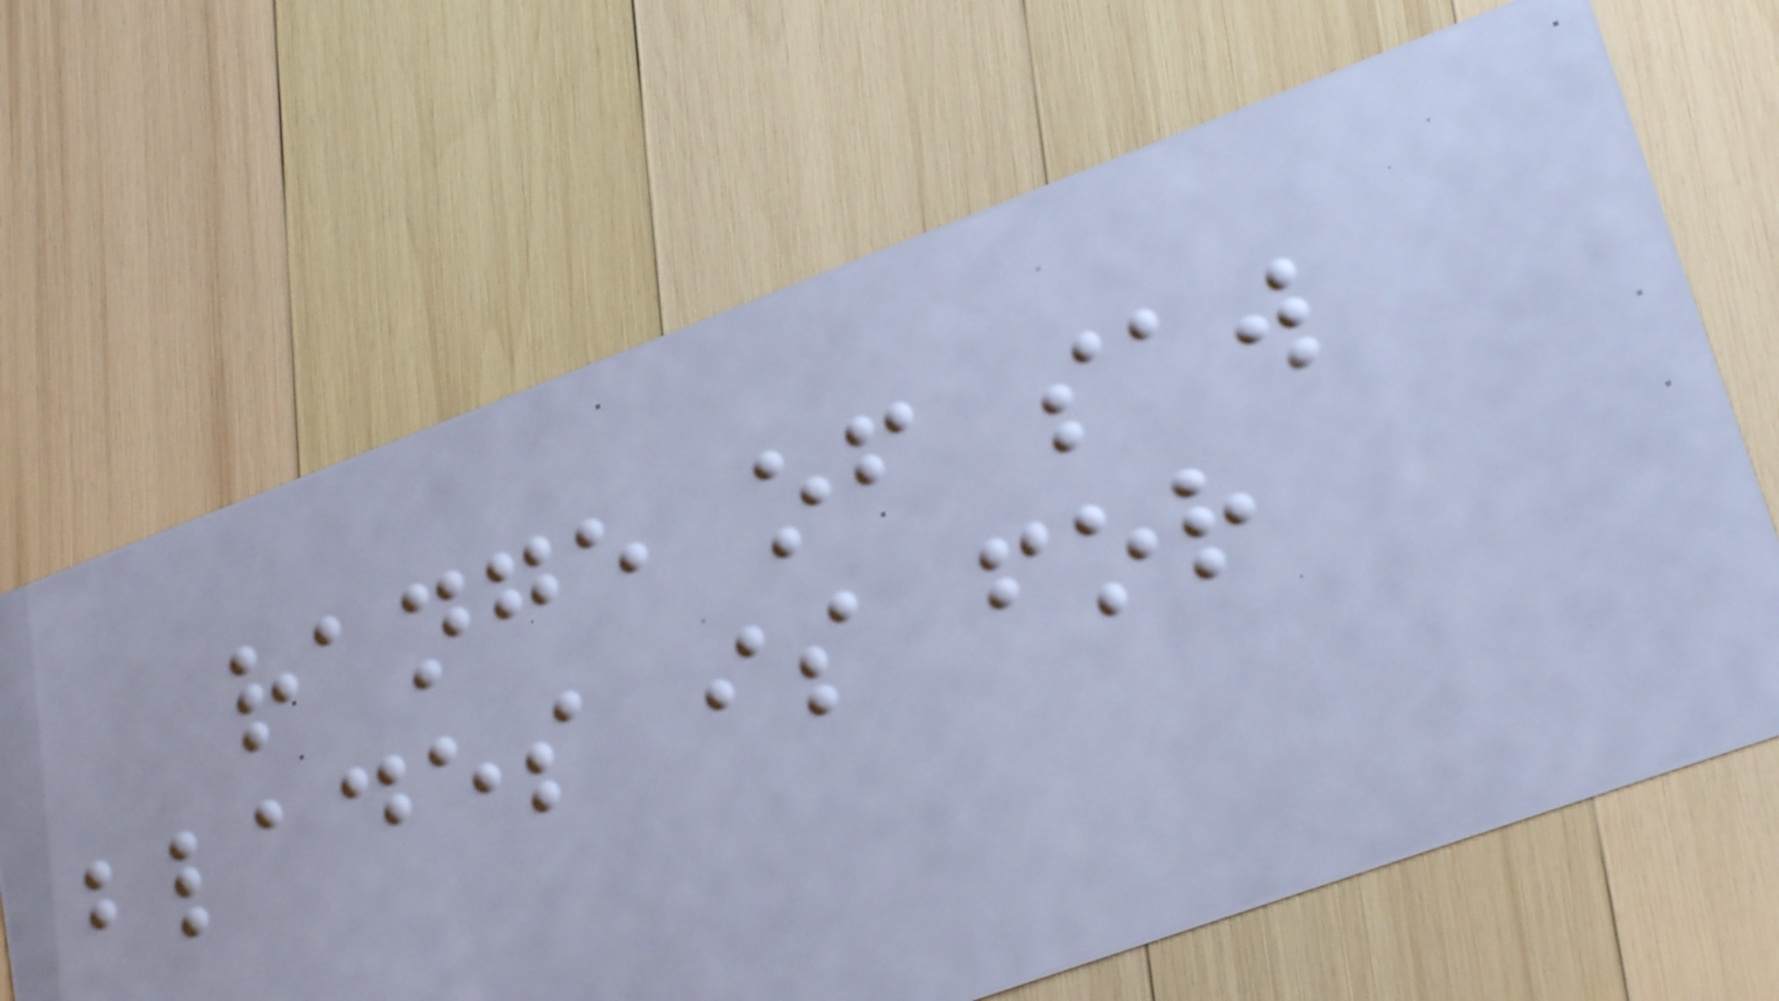range of saw
blades is for
